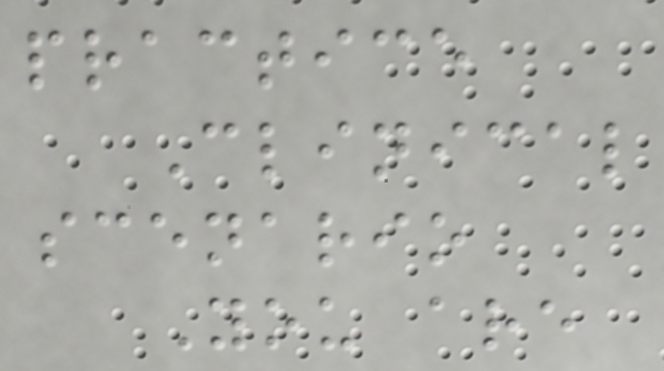practice
Clinical
scenario
You are
